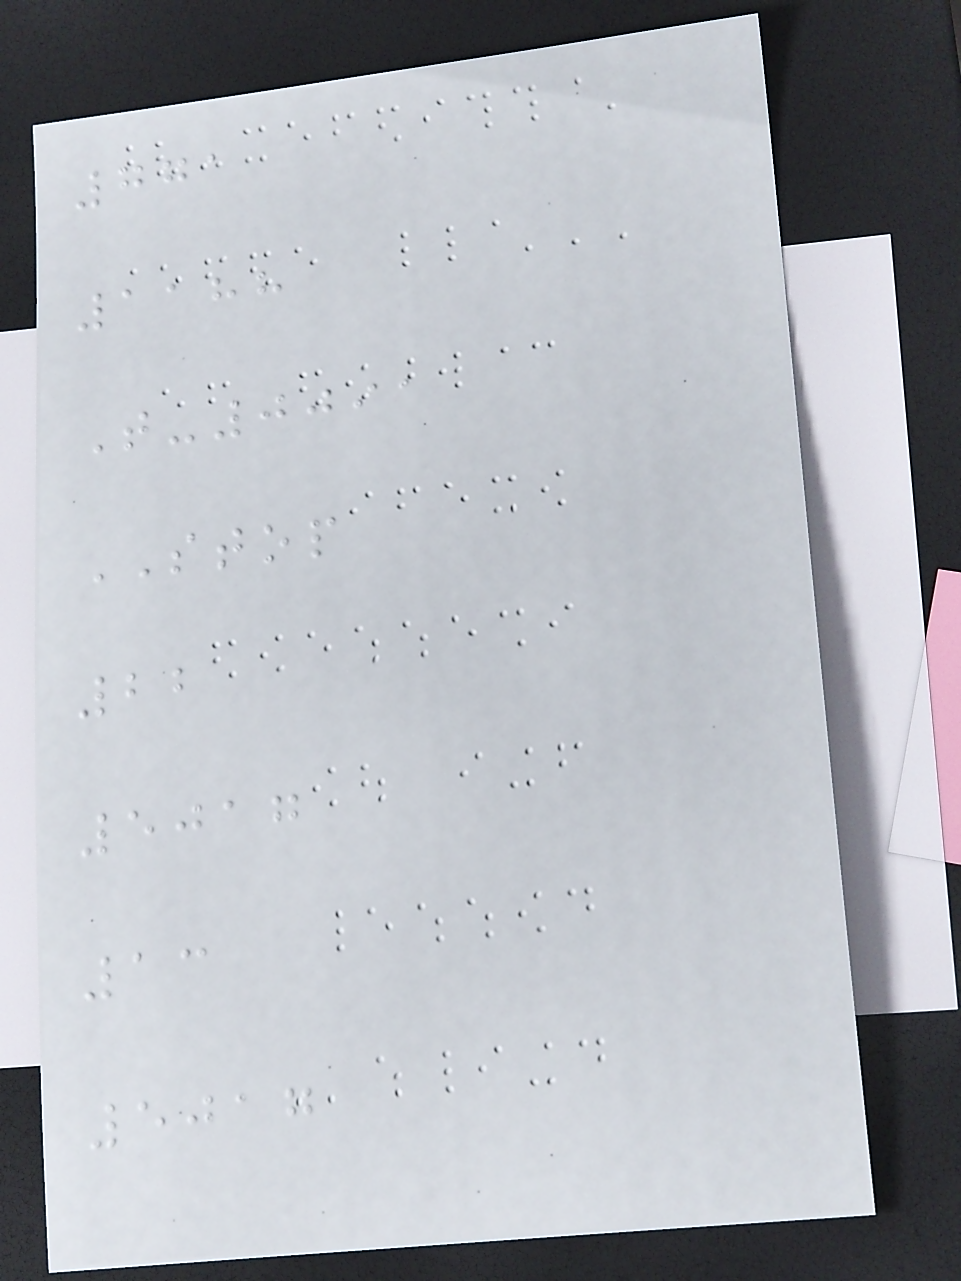771
1188
T-0091
STOP
22
5017
13
5017
